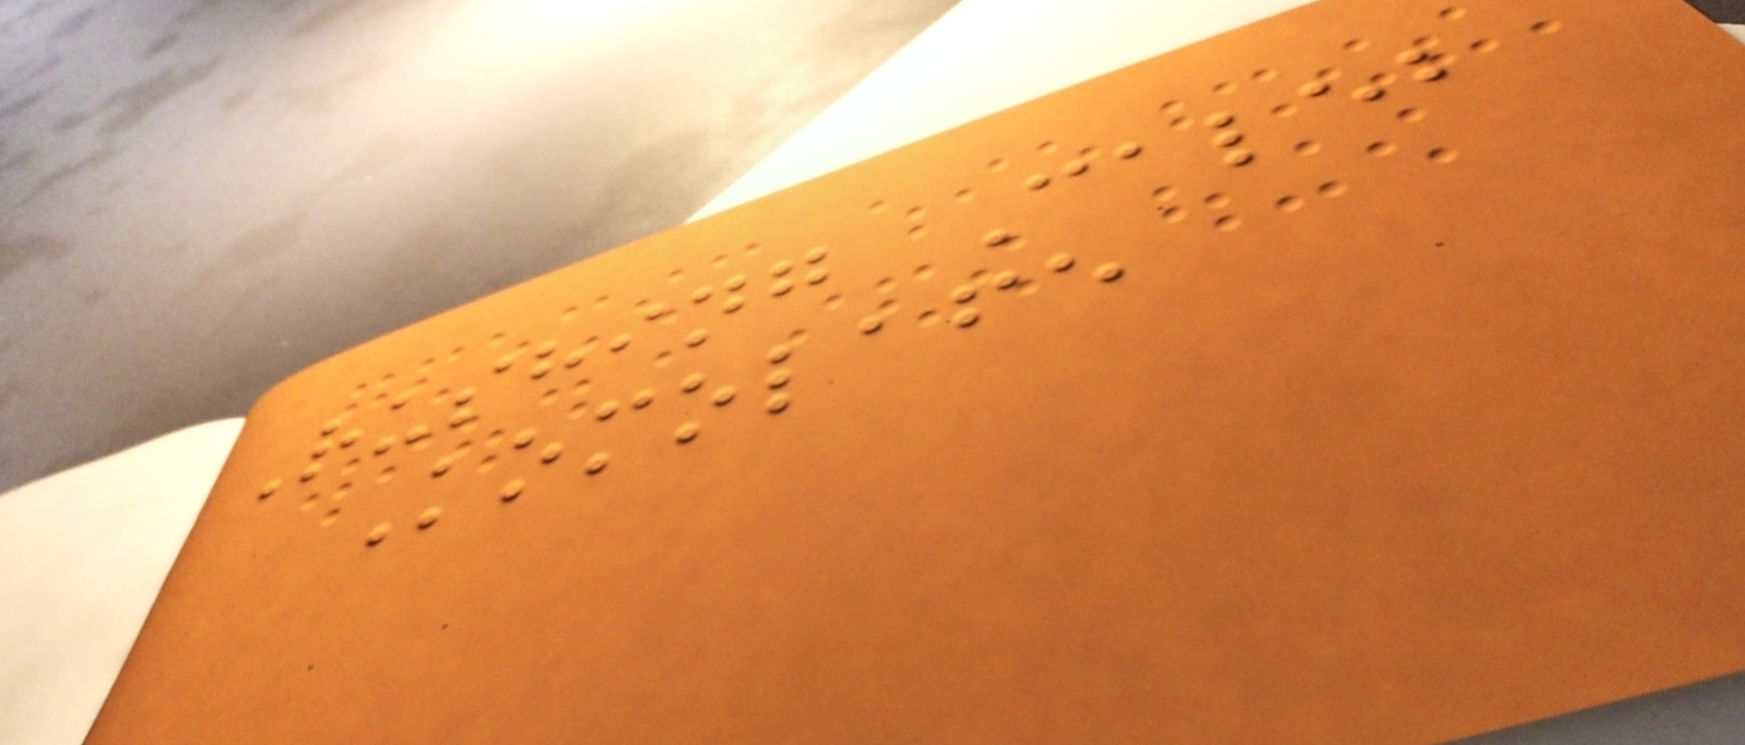Rushing Caleb
Komolafe
